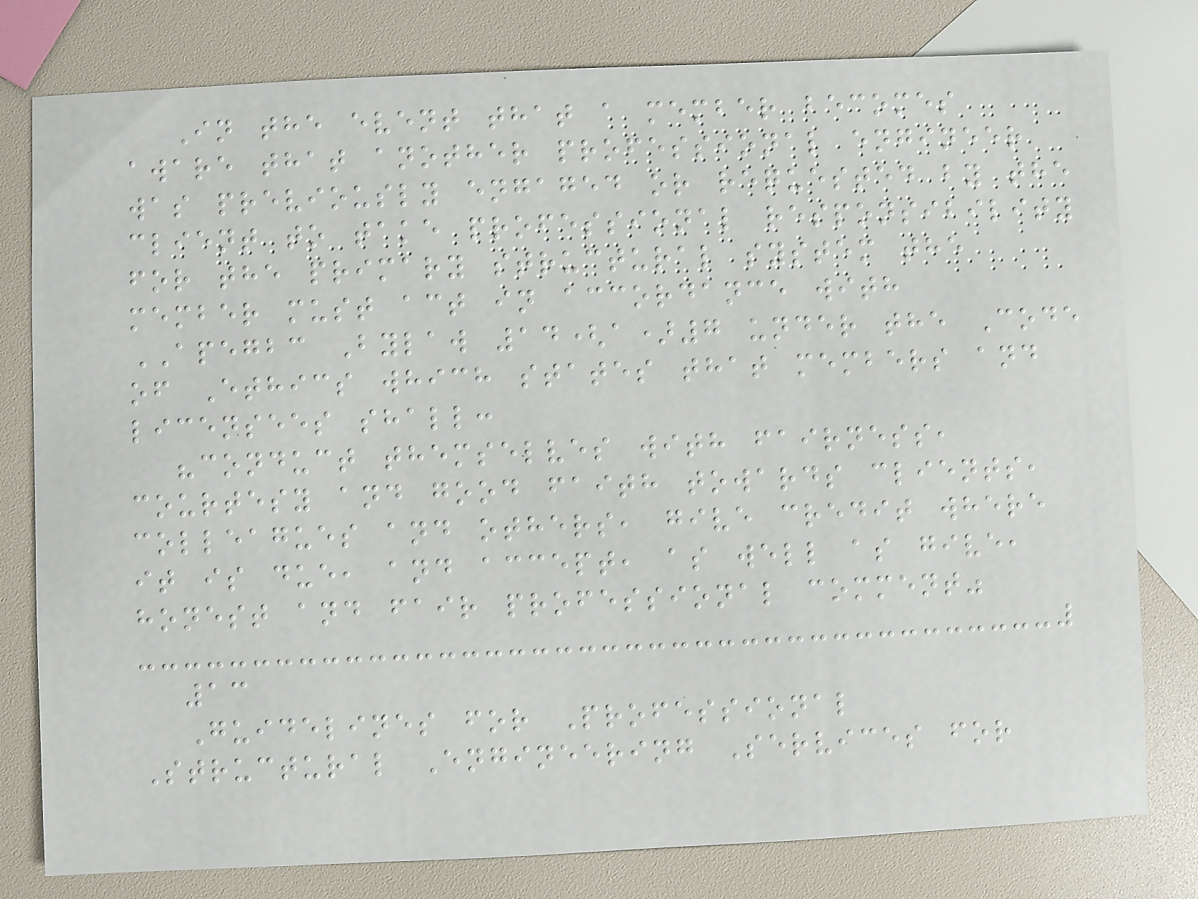In the event that a member becomes
aware that another professional engineer
was previously engaged or requested by the
client to take professional responsibility
for the primary structural system the
member must act in accordance with
APEGBC Bylaw 14(a)7 under the Code
of Ethics which states that members and
licensees shall:
"conduct themselves with fairness,
courtesy and good faith towards clients,
colleagues and others, give credit where
it is due, and accept, as well as give,
honest and fair professional comment"
13
Guidelines for Professional
Structural Engineering Services for
